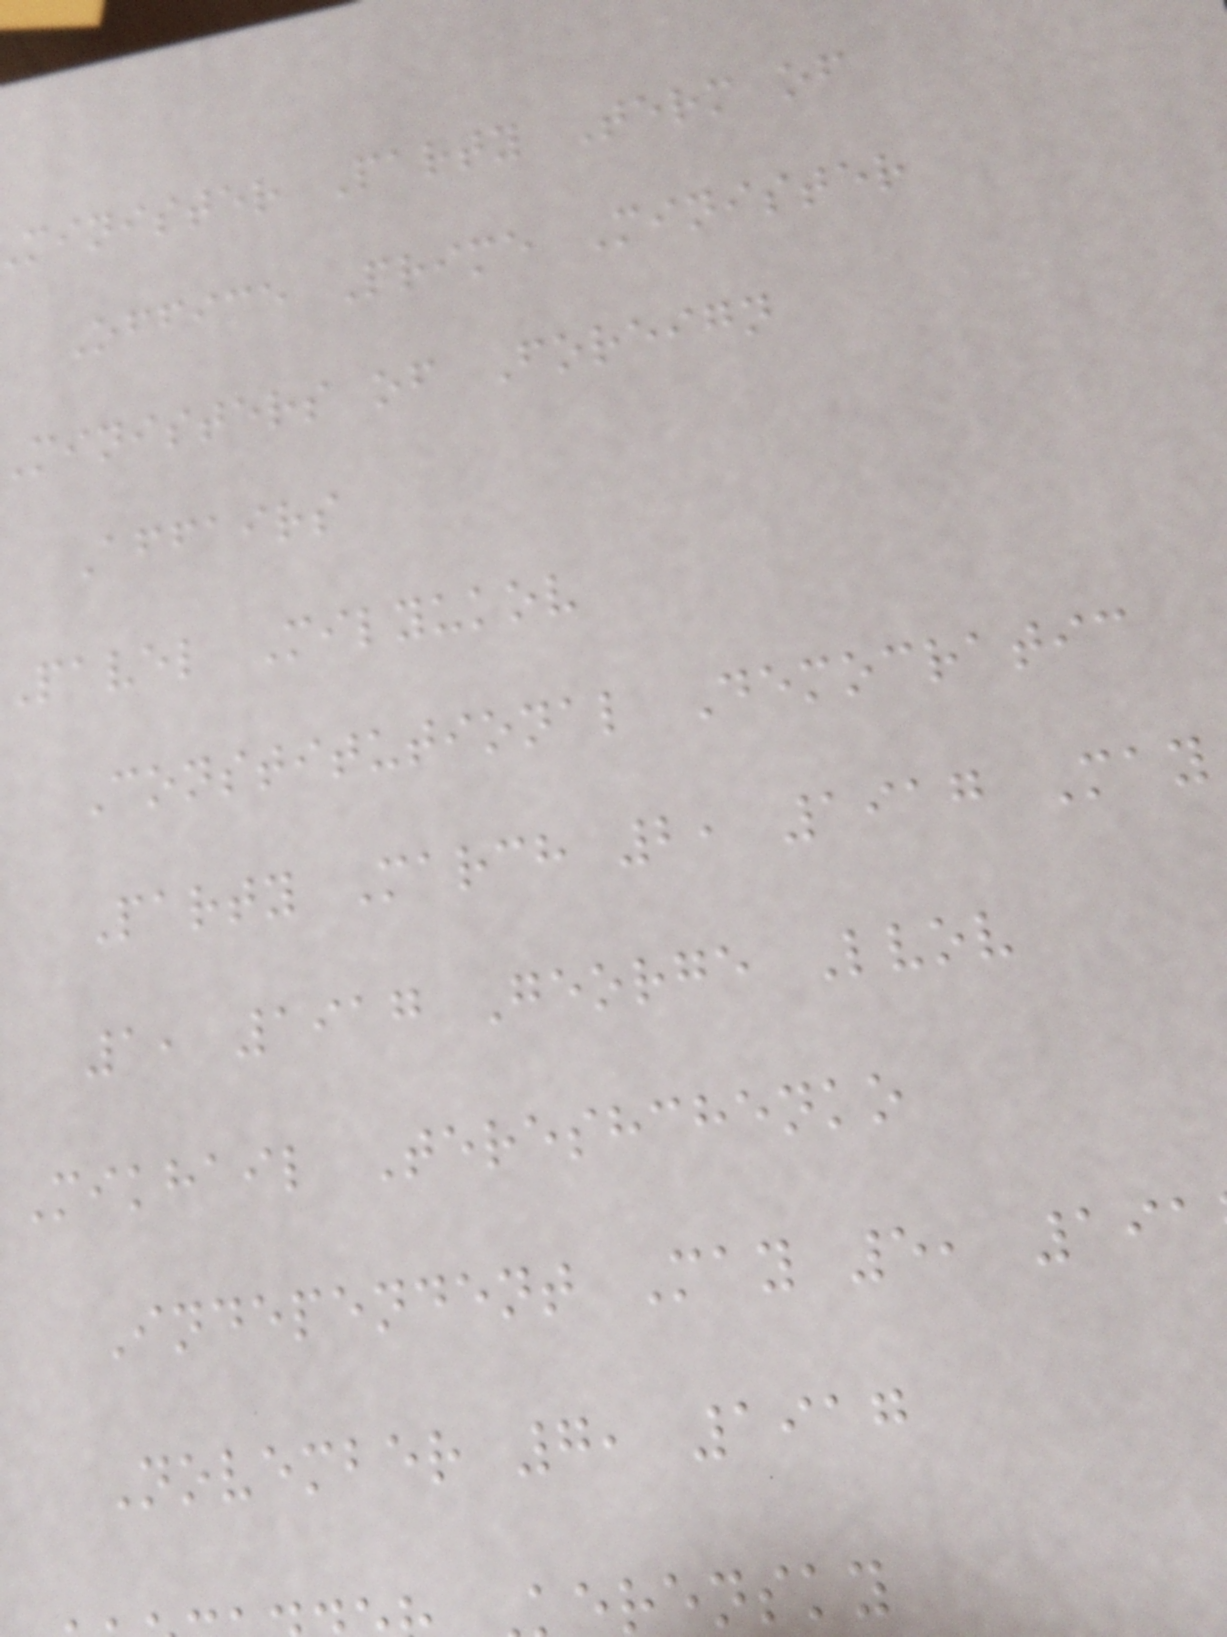minister Party Term of
Office Prime Minister
ministers of Foreign
Affairs
Pavel Milyukov
Constitutional Democratic
Party March 2, 1917 May
1, 1917 George Lvov
Mikhail Tereshchenko
Independent May 5, 191
November 7, 1917
rensky
